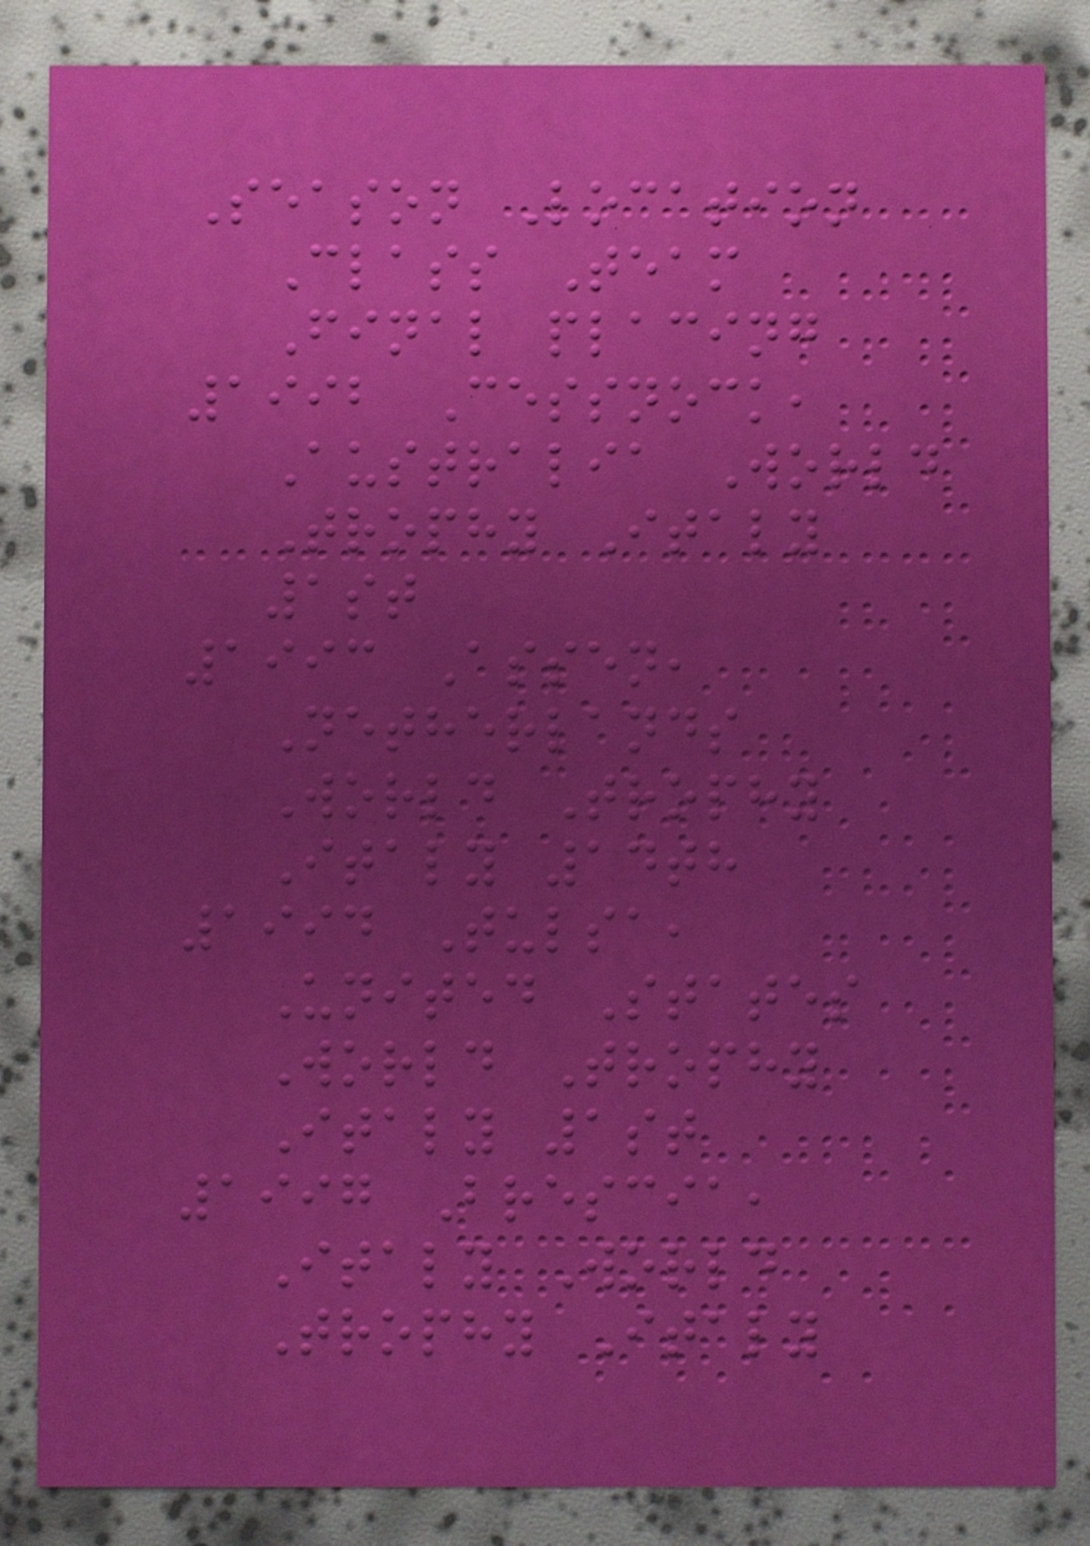Season Location
Class Team
Final placing
1992 Cessnock,
Australia World
Trophy Italy
1st
1993 Assen,
Netherlands
World Trophy
Italy 14th
1994 Tulsa,
United States
World Trophy
Italy 1st
1997 Brescia,
Italy World
Trophy Italy
